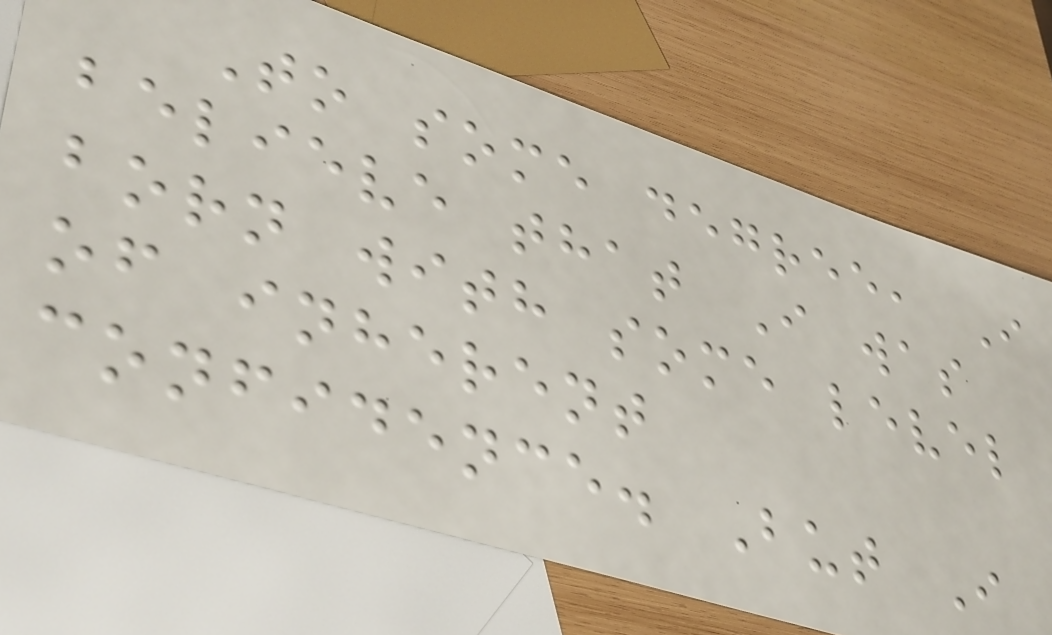To some degree, I
believe that I was
born with some level
of inherent
confidence. But I
